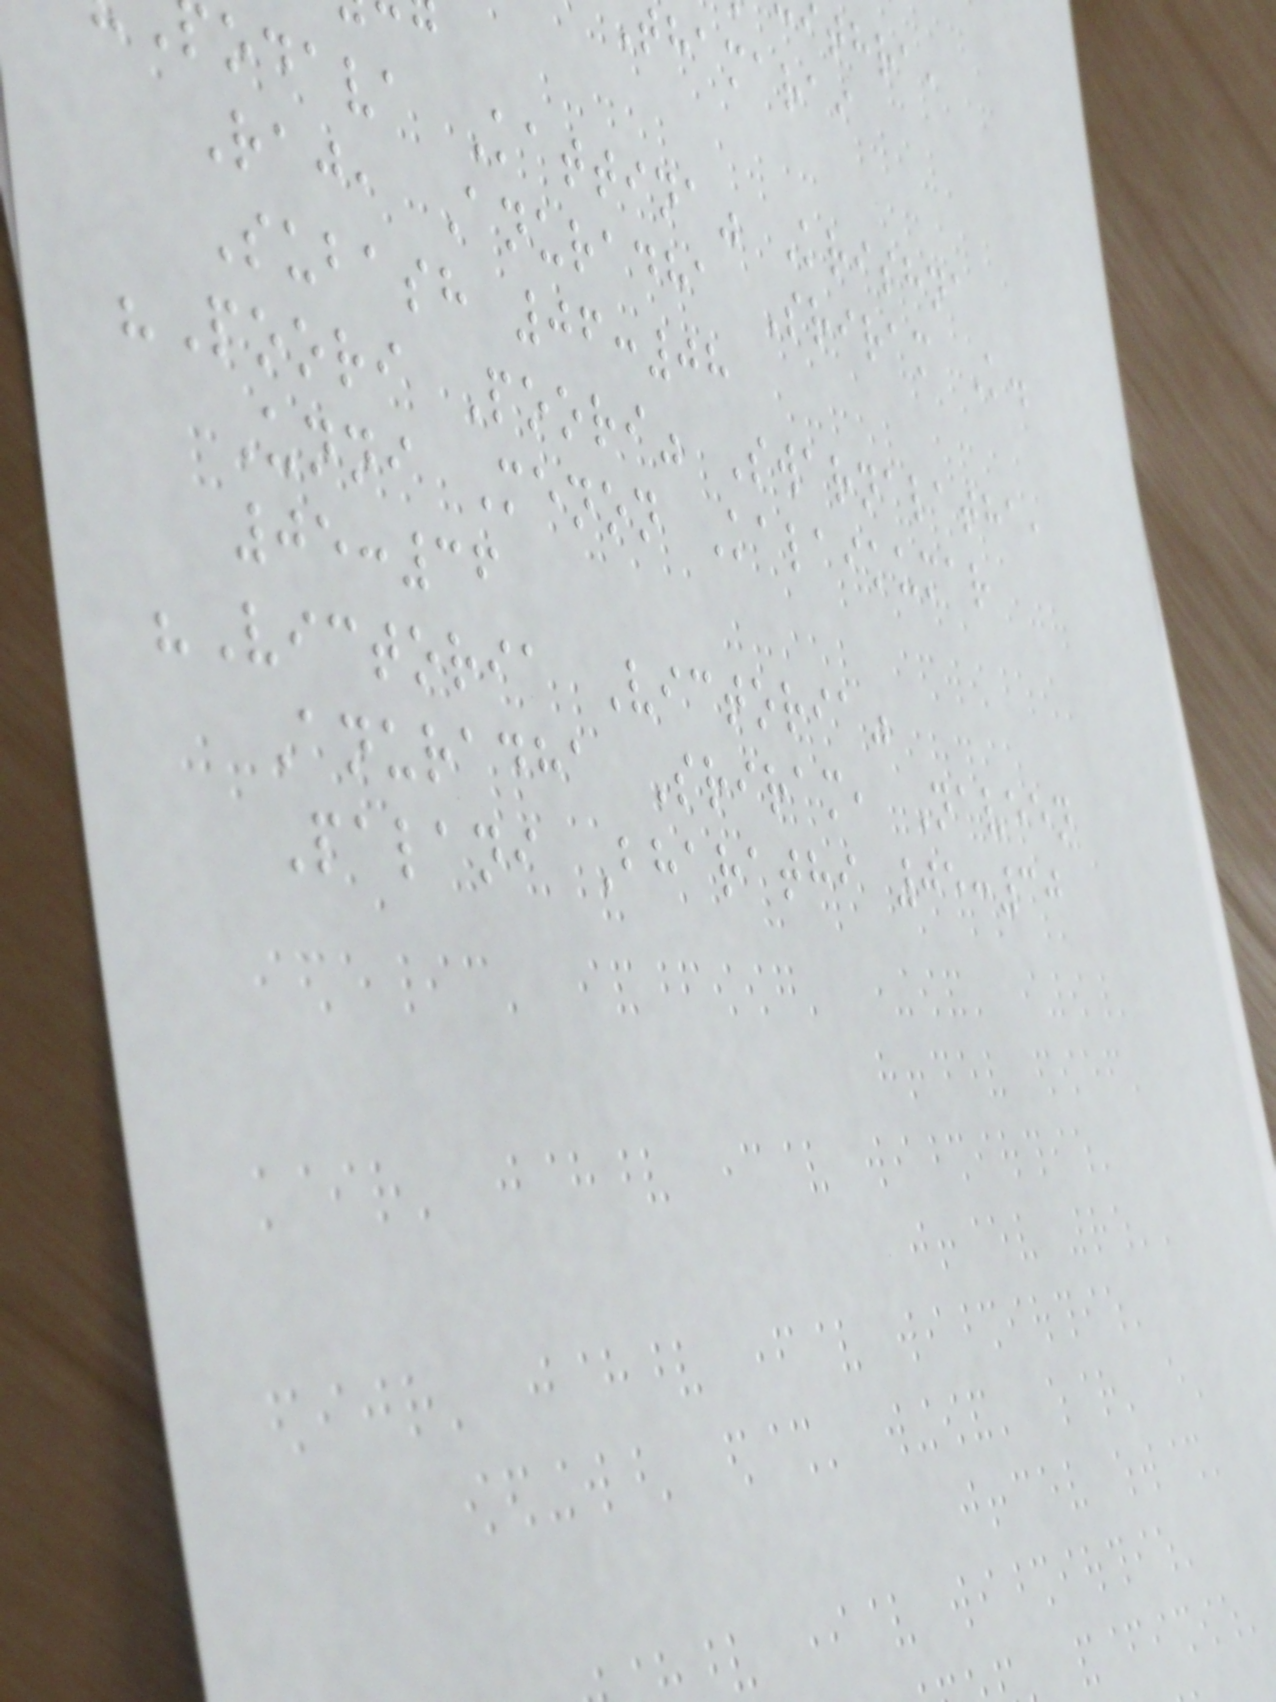thamarai
odava Kattina" Krishna
Raj, Anuradha Sriram K.
Subash 06:08
"Poori Poori" Swarnalatha,
Unni Menon Kalaikumar
05:36
"Victoria Victoria"
Anuradha Sriram, Naveen
Palani Bharathi 05:30
